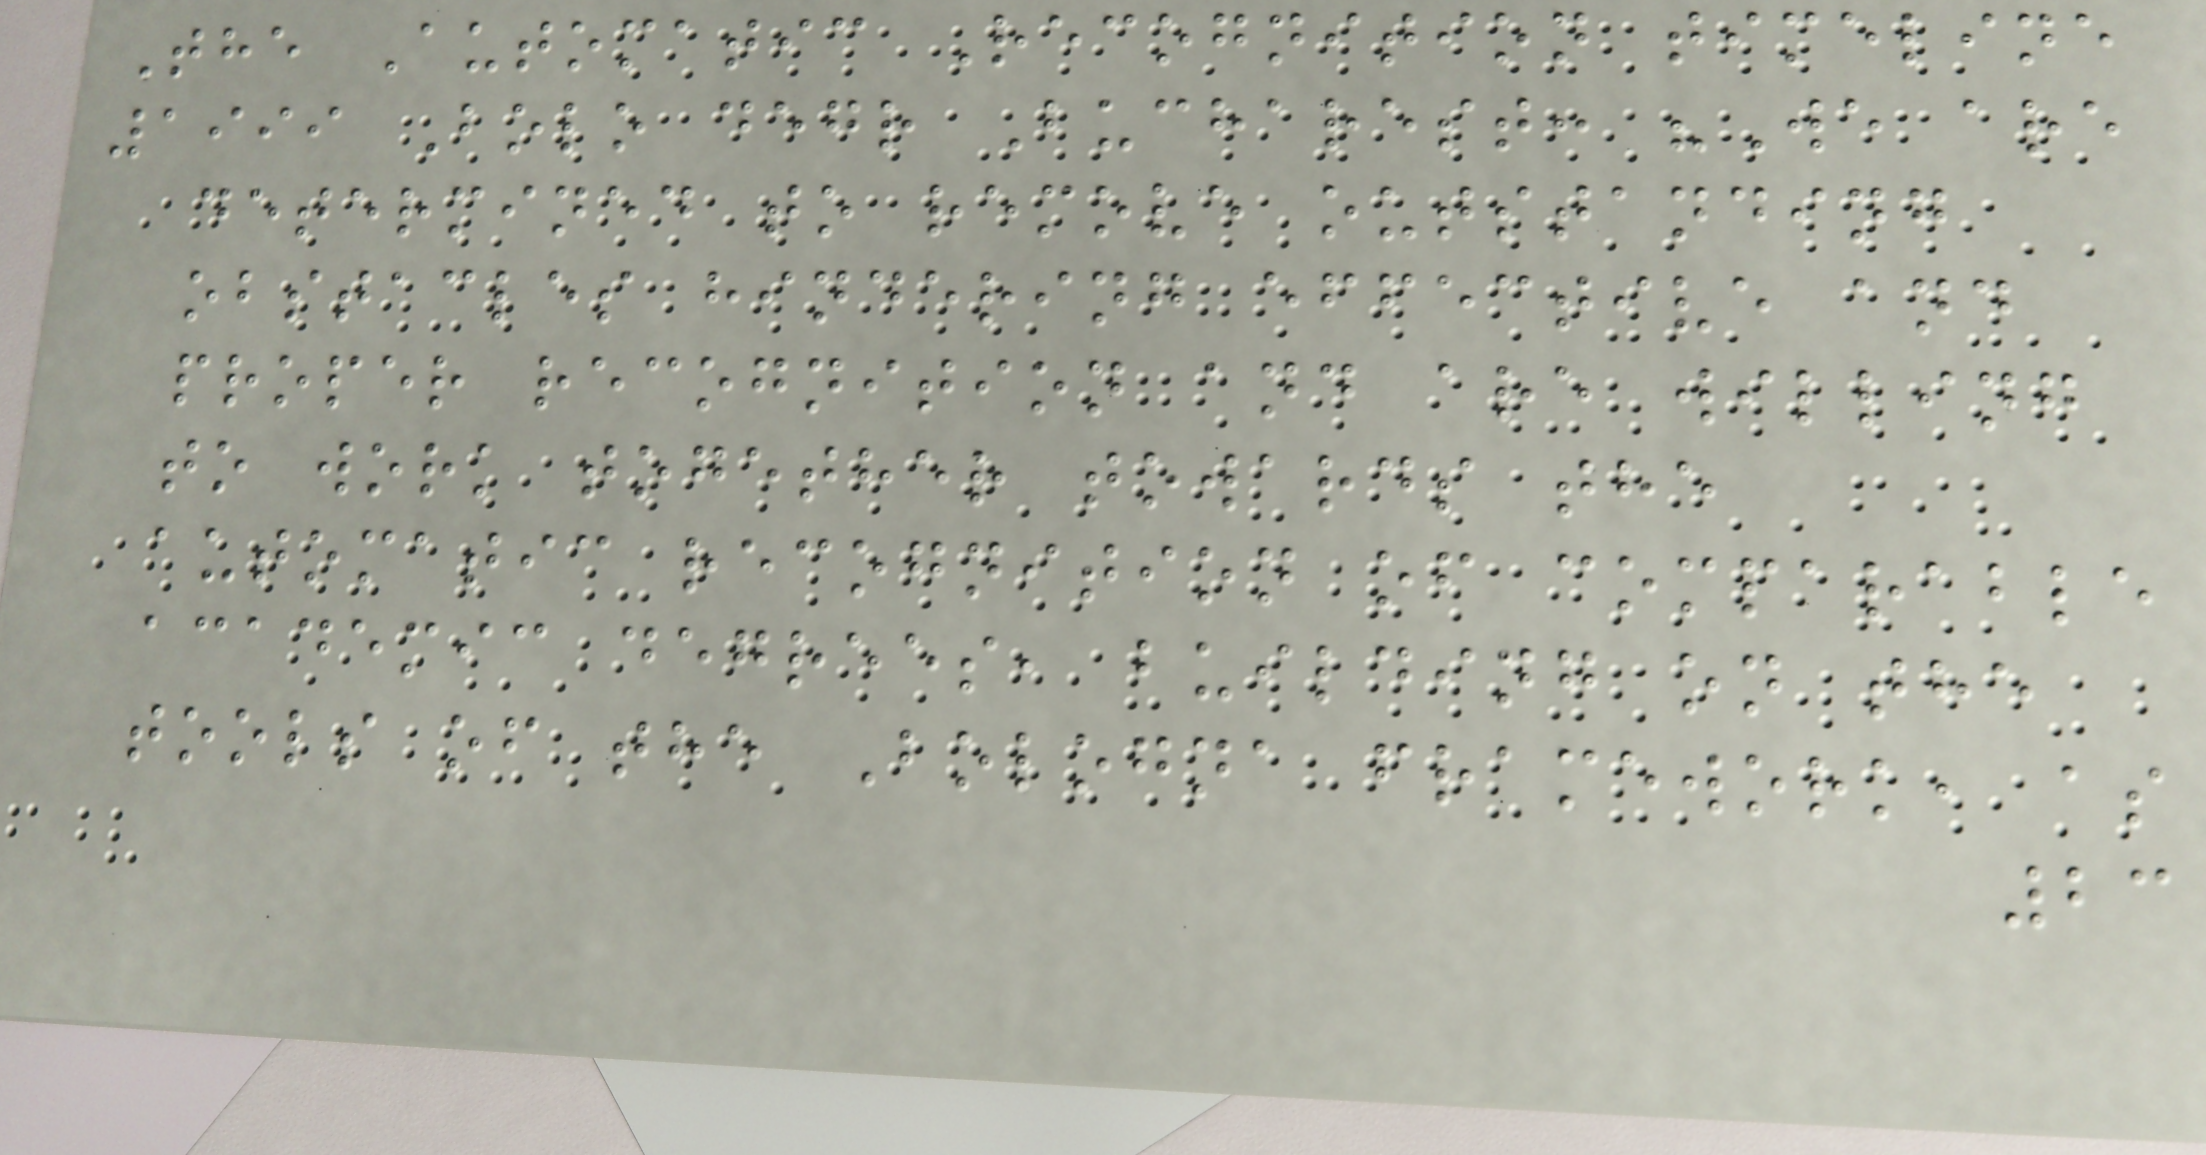The Automatic Recognition timeline
1999 Bolo degr Bucharest: "We are
determined to remove outstanding
obstacles hindering effective and
proper recognition and are willing
to work together towards the
automatic recognition of comparable
academic degrees, building on the
tools of the Bologna framework, as
23
